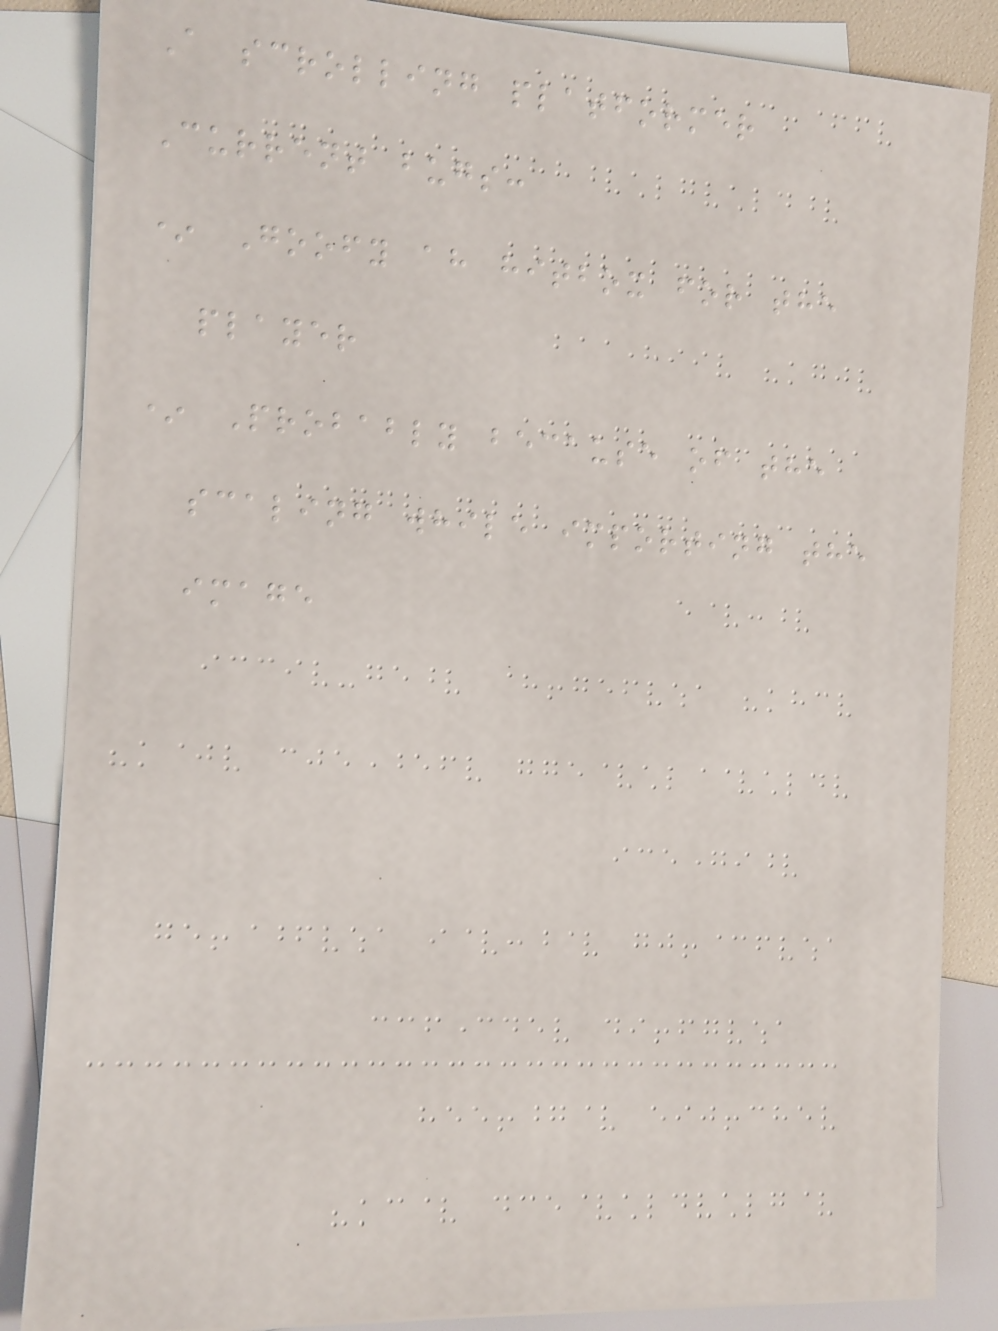A scrolling platformer
Current bugs:
* Goofy ah hitbox for the
player
* Probably because of the
scaling while importing the
image
